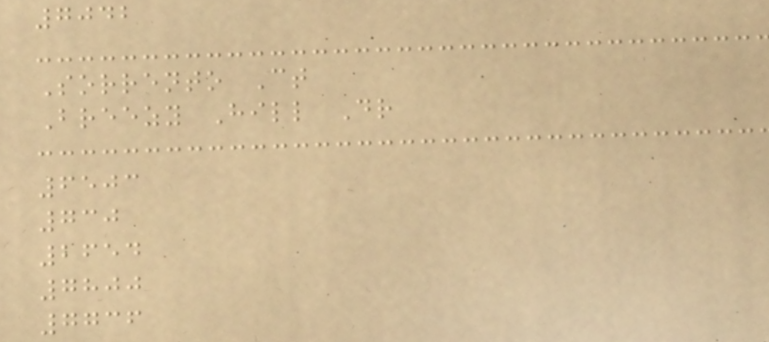7042
Sorrento Ct
Breezy Hill Dr
6503
730
2654
7800
7736
